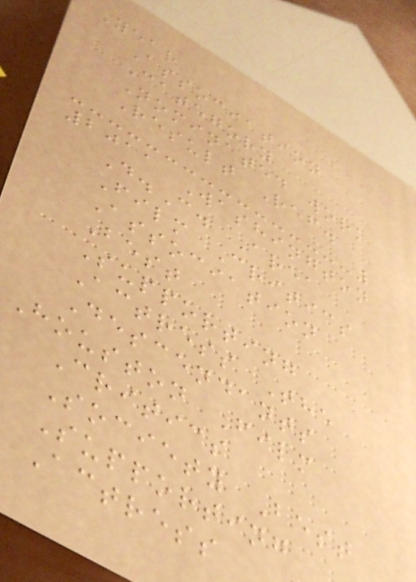Year
Association
Category
Nominated work
Result Ref.
2011 Washington
D.C. Area
Film Critics
Association
Best
Supporting
Actress The
Descendants
Houston Film
Critics
Society Best
Supporting
Actress
